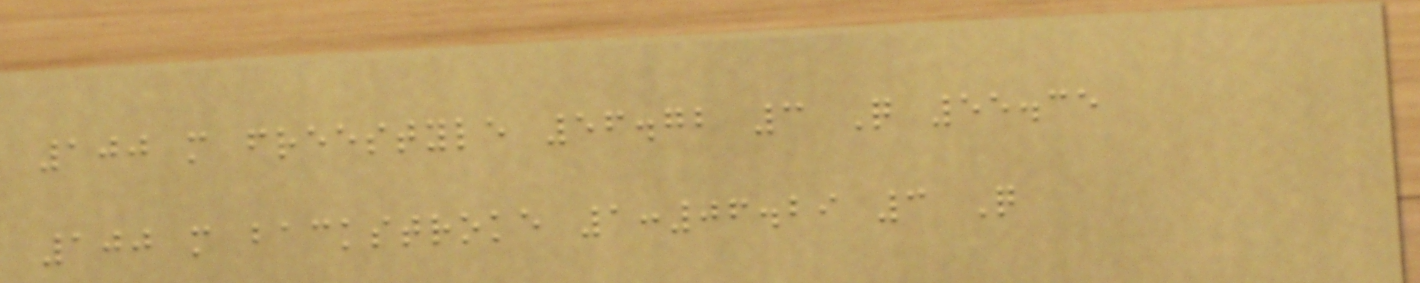100 m freestyle 56.72 3 Q 55.35
100 m backstroke 1:06.29 3 Q
